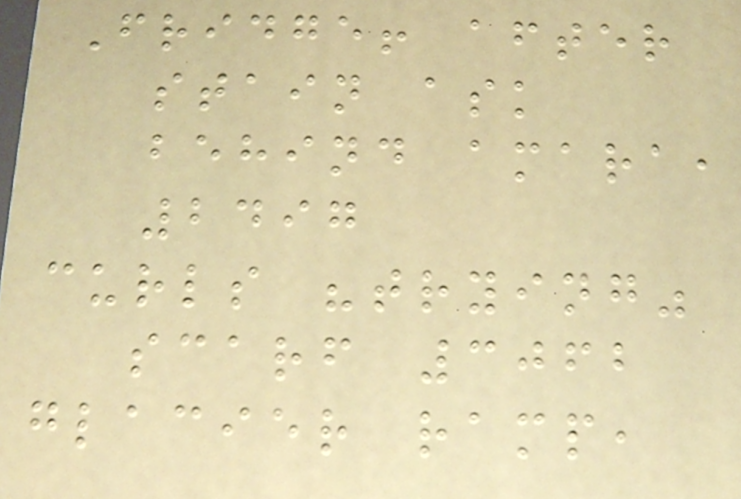Fridge! after
stain ask
behind amara,
2497
curls "trying"
scarf 3062
glacier ramp,
